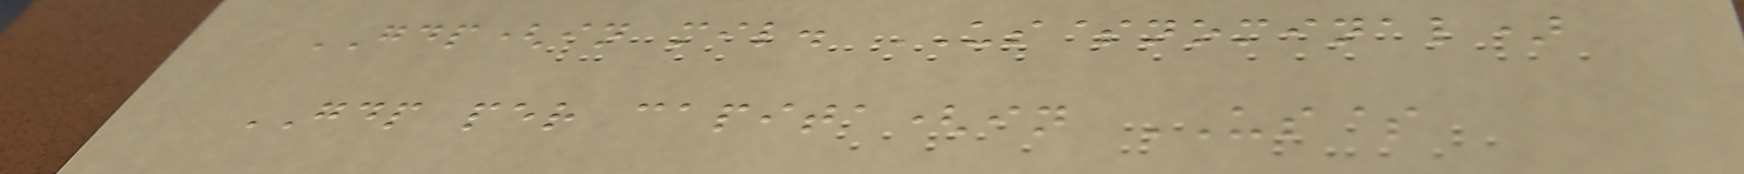GDP(in mil. US$nominal)
GDP per capita(in US$
